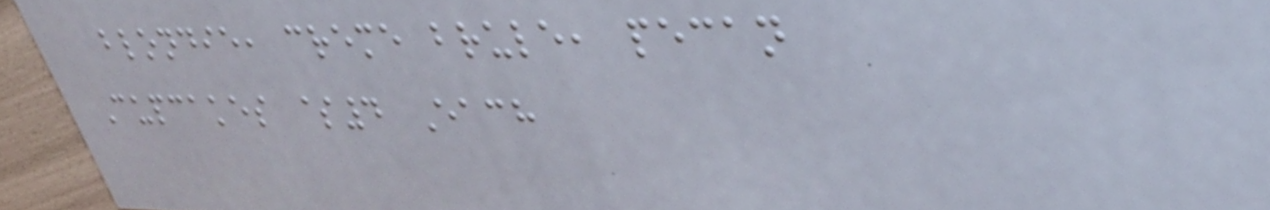blondie, creme brule, pecan
Cupcakes $4 Each
